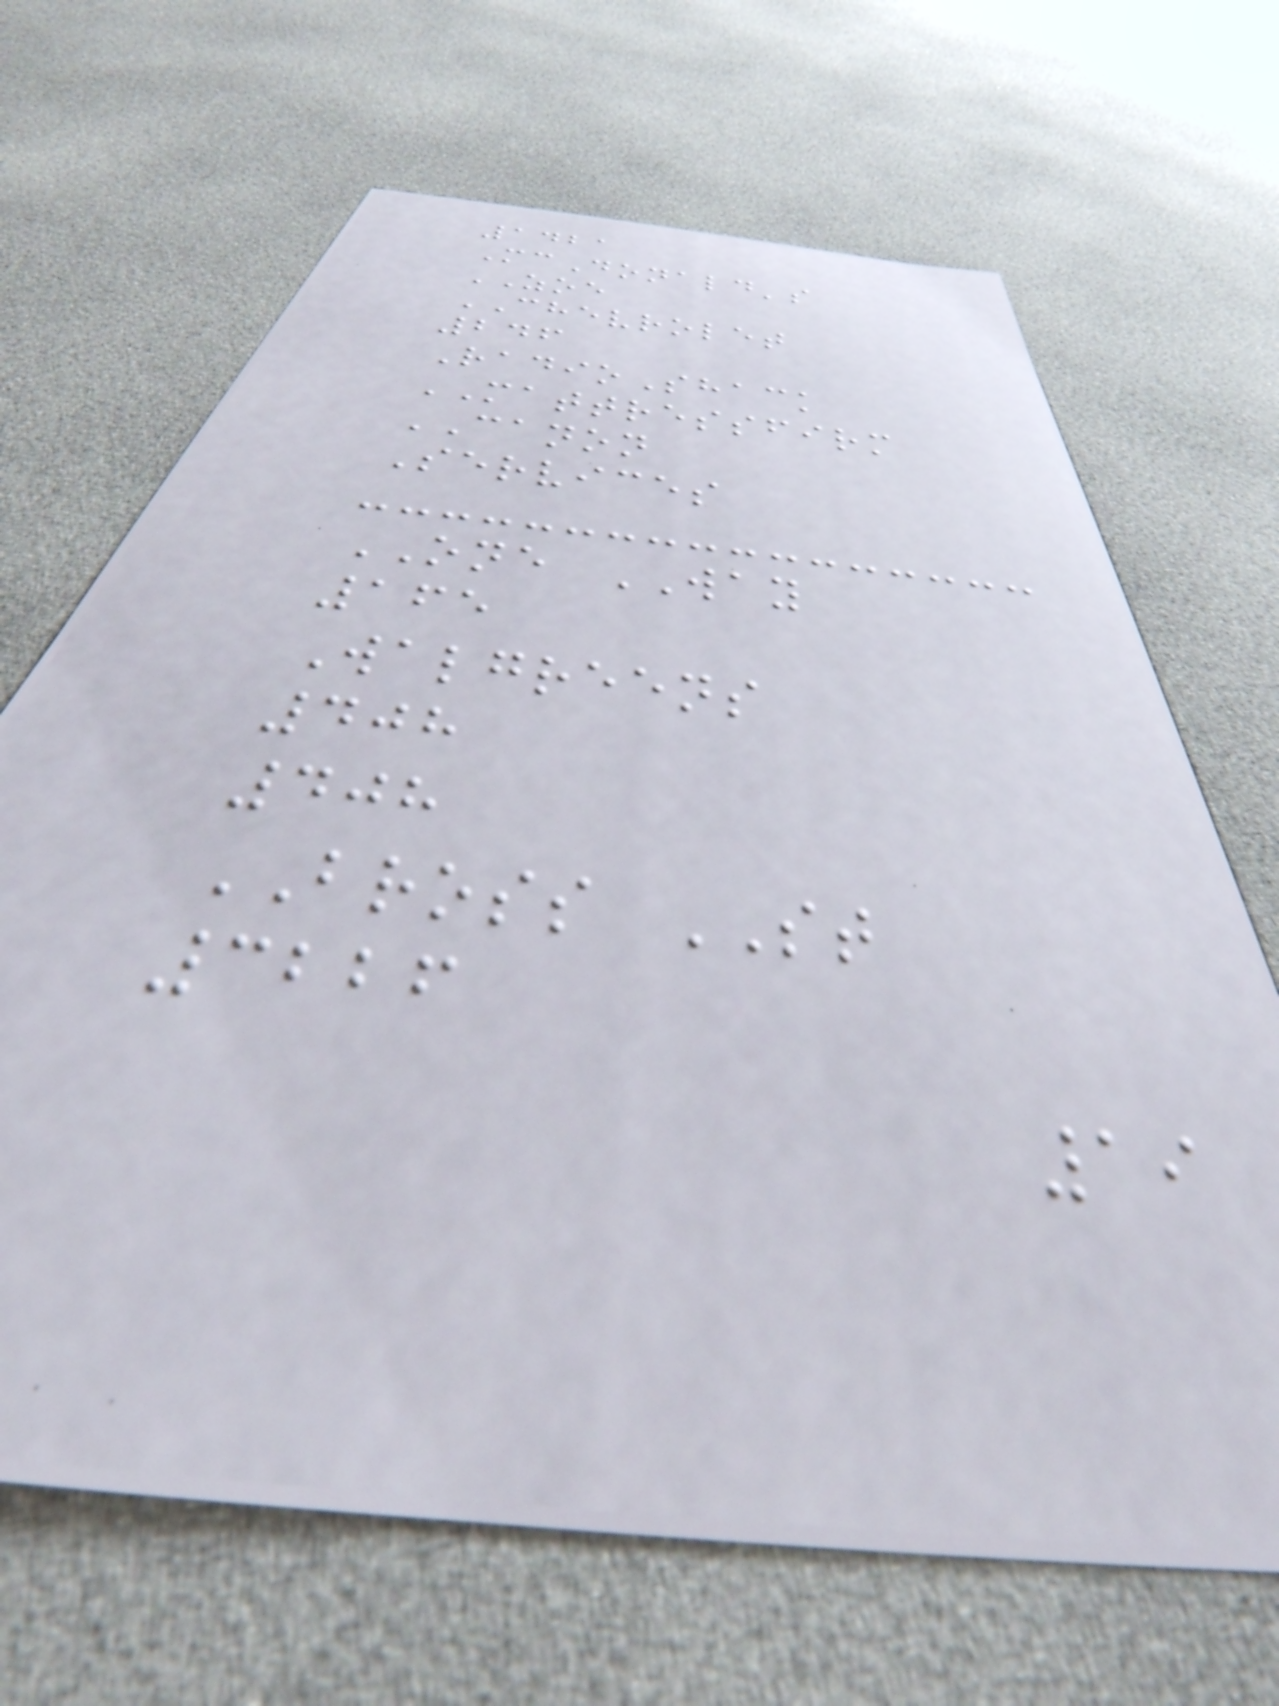1421
McDonald's
ZOE
CHEVROLET
246
RadioShack
MATTRESSFIRM
CANON
Services
ONE WAY
165
Walgreens
408
408
BROSS ST
3226
19
